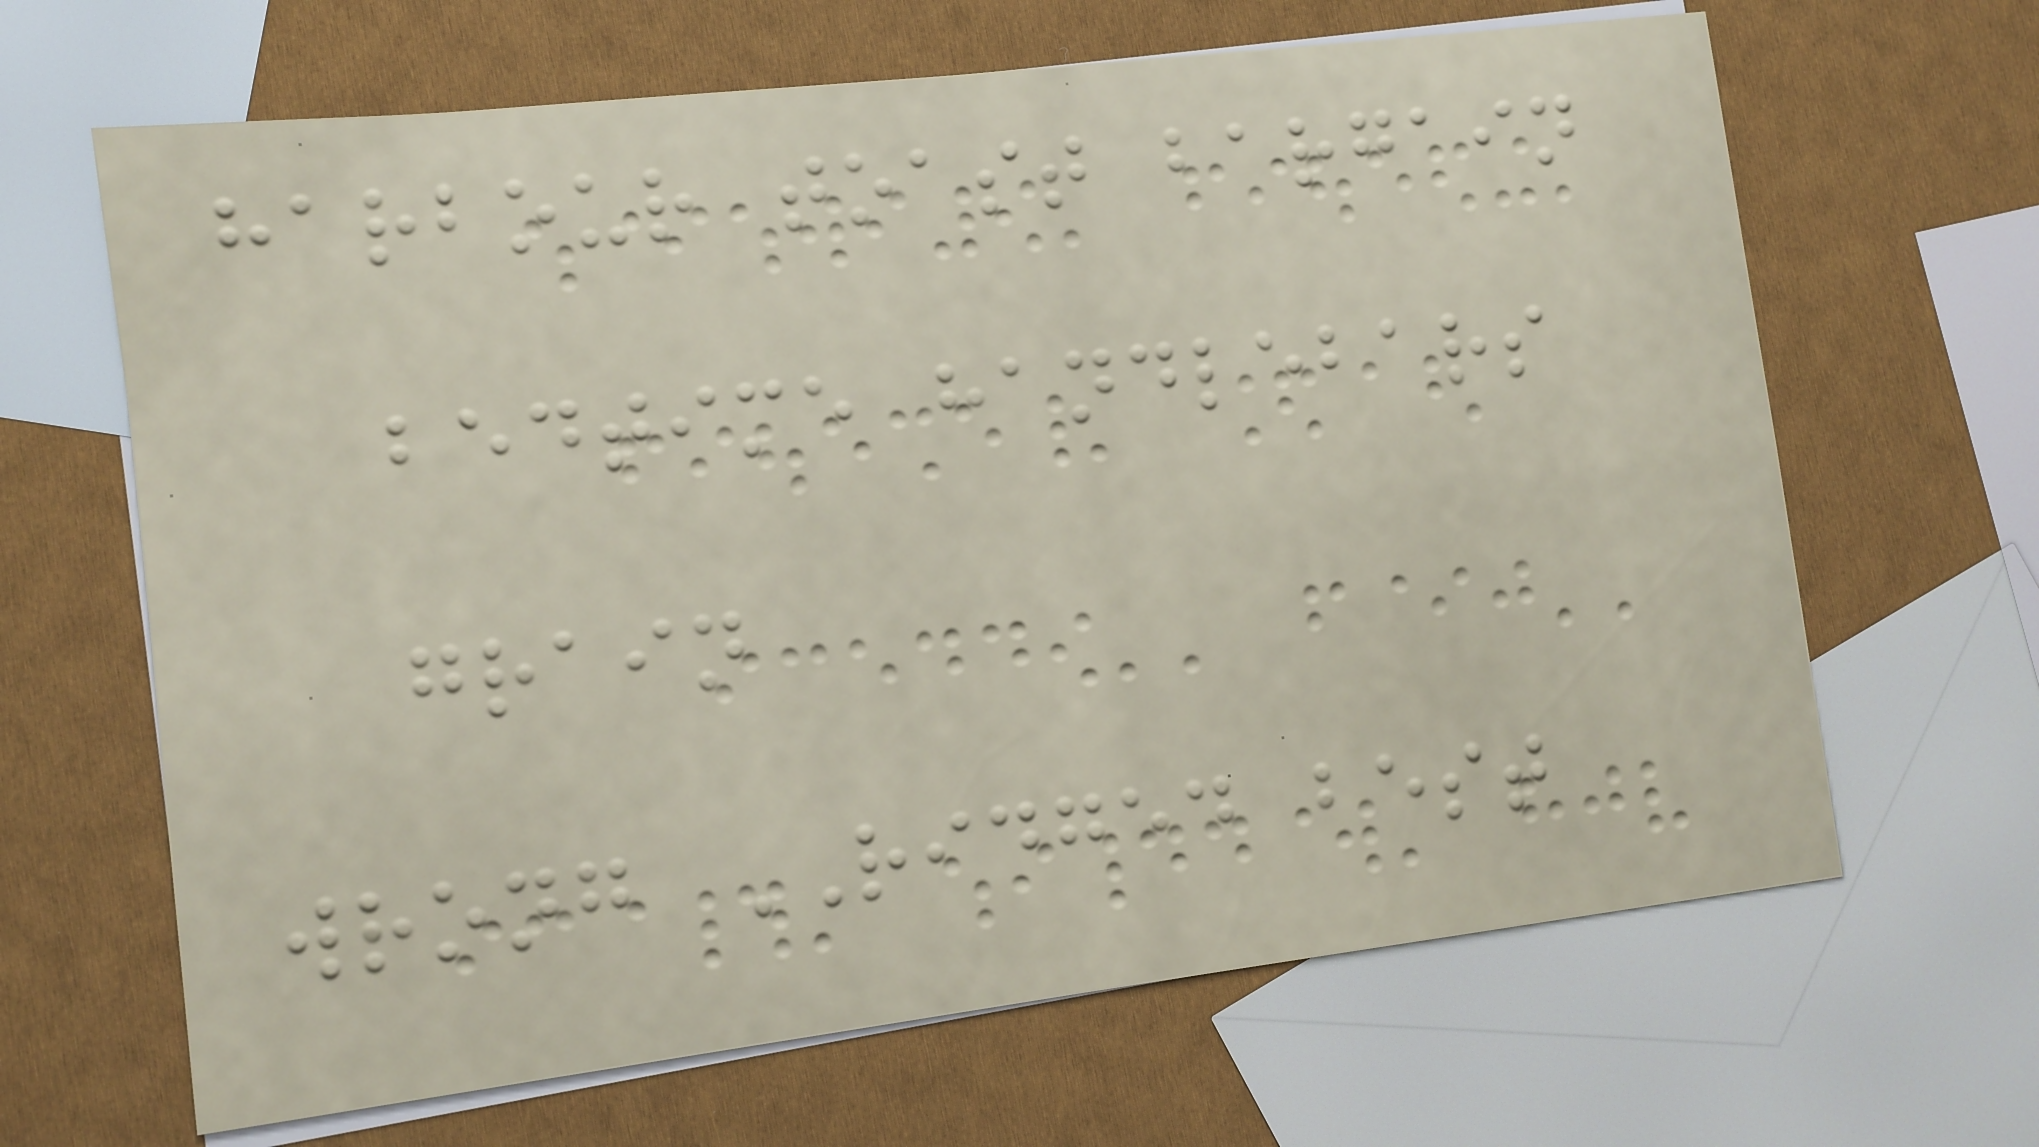harbour toast bargain
bedtime handlebars
grain
wrong RIDGED best
